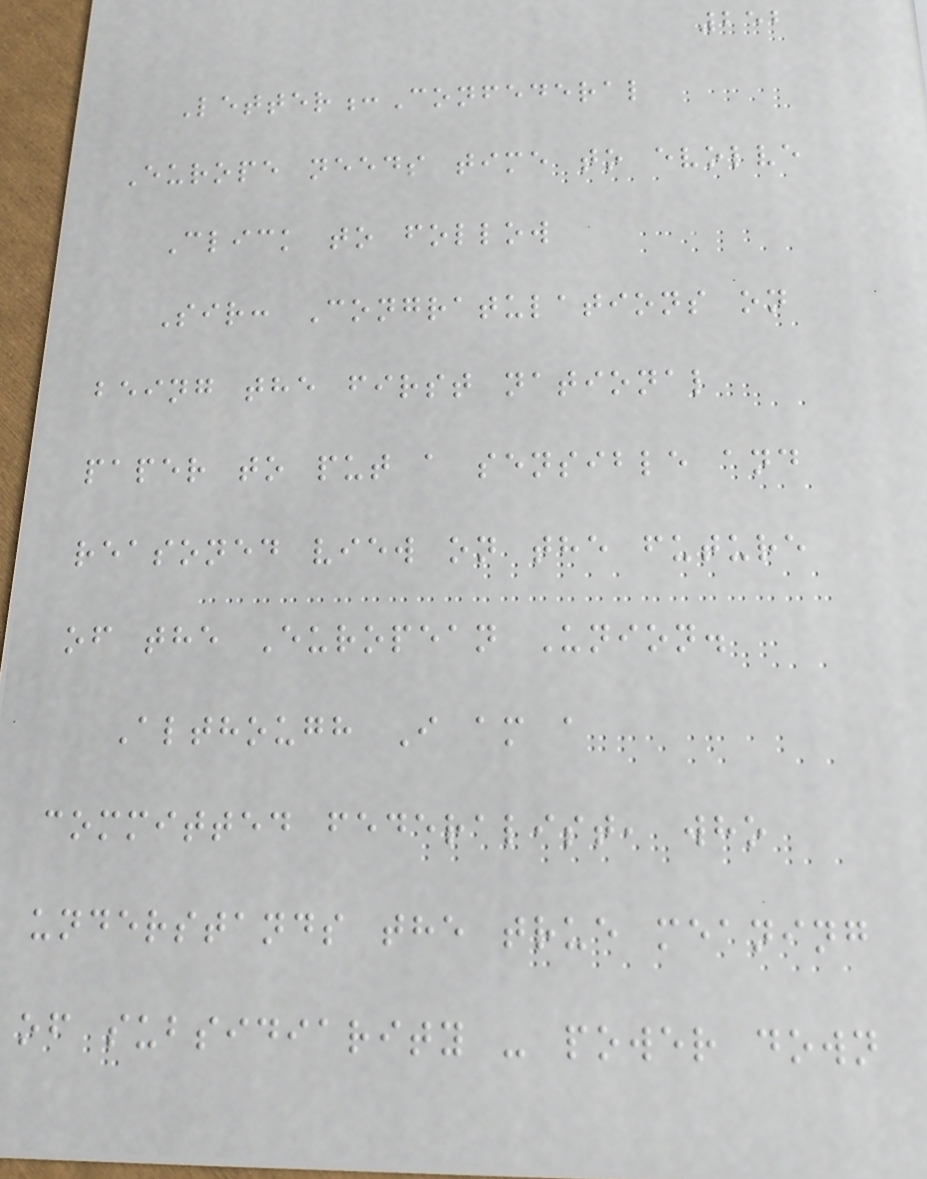252
Letter:Confederal
Europe needs time to evolve
Click to follow
Sir: Congratulations on
being the first national
paper to put a sensible and
reasoned view on the future
of the European Union.
Although I am a
committed federalist, who
understands the true meaning
of subsidiarity - power down
